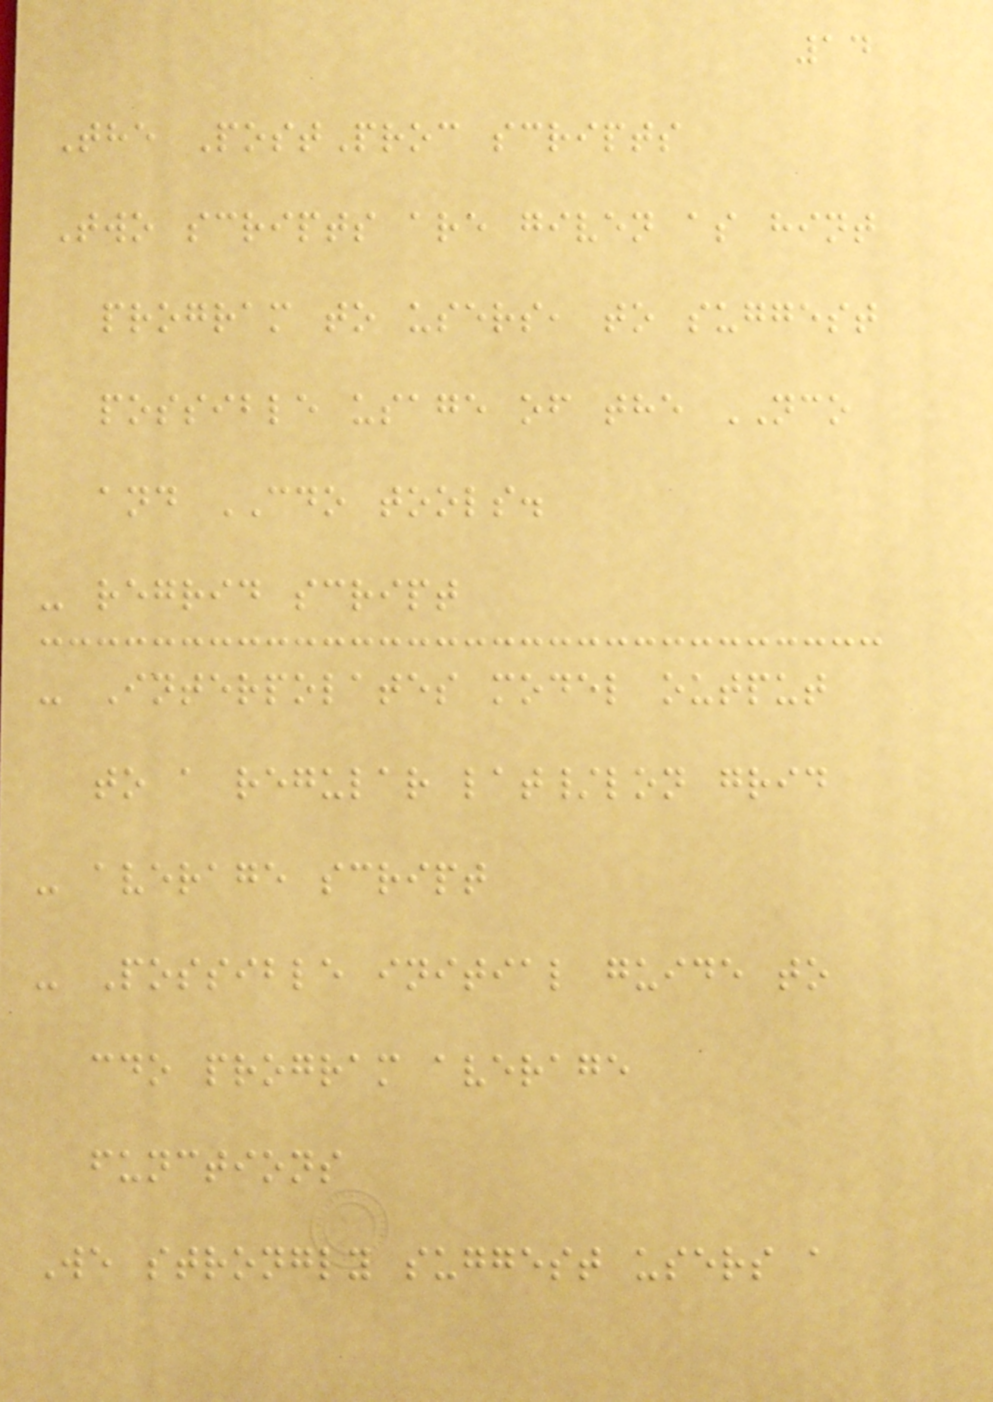14
The PostProc scripts
Two scripts are given as hint
program to users, to suggest
possible usage of the NCO
and CDO tools.
- regrid script
- Interpolates model output
to a regular lat/lon grid
- average script
- Possible initial guide to
cdo program average
functions
We strongly suggest users a
